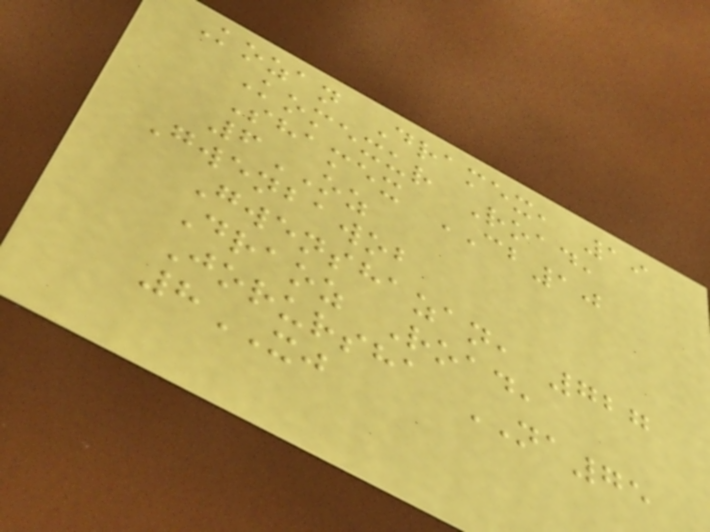Kozan Dramex, 19
Komexur Road,
Shamex CB10
6OZ
Gwenbawob
Gwenshazan, 727
Draoz Road,
Jorursha NA75
8XJ
